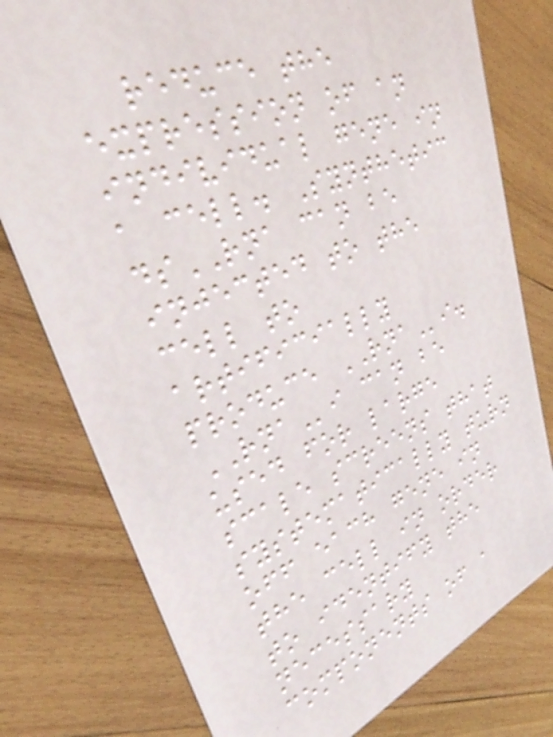reduce the
expression of an
individual gene in
a cell. Synthetic
dsRNA can be
injected to the
cell to
artificially
produce RNAi.
RNAi can be
used for large
scale screens that
systematically turn
off each gene in
the cell in order
to identify the
necessary
components of a
